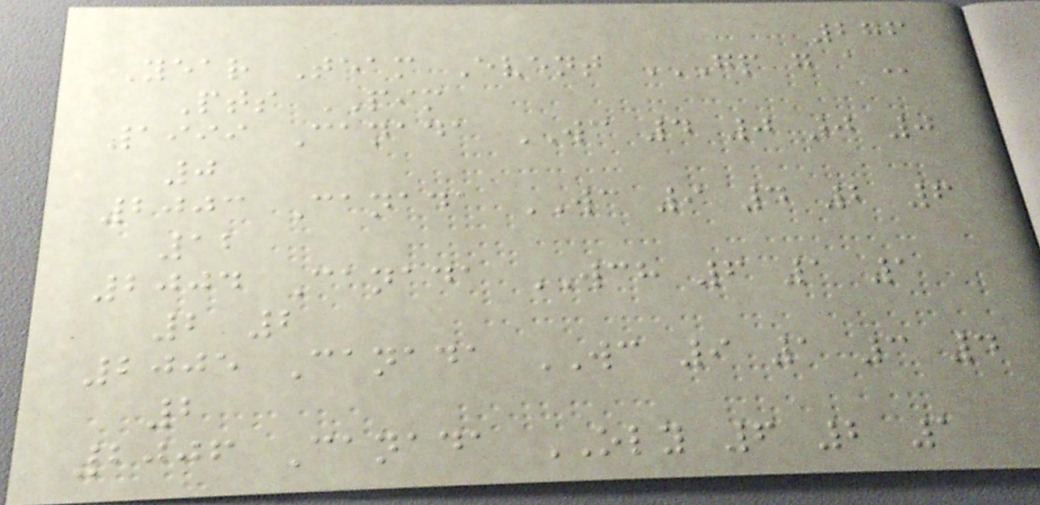276
Year Team Event GP G A
Pts PIM
1999 Canada WC 4 0 0 0
0
2003 Canada WC 9 4 2 6
12
2004 Canada WCH 6 1 1
2 2
2005 Canada WC 9 1 3 4
2
2006 Canada OLY 6 2 1
